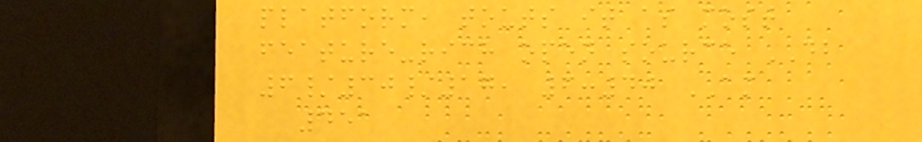platform, touts it as most
feature-rich open source DB
6/30/17, 6:40 AM
451
